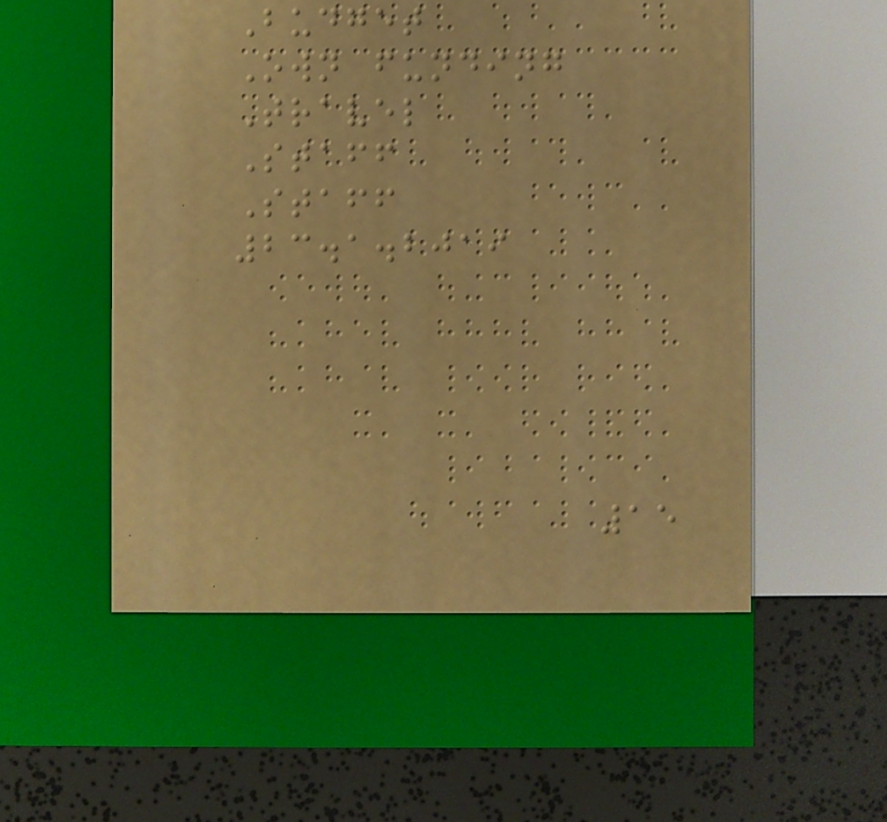Budget
Own funding
Travel
Staff
Staff
23.1.2019
15
